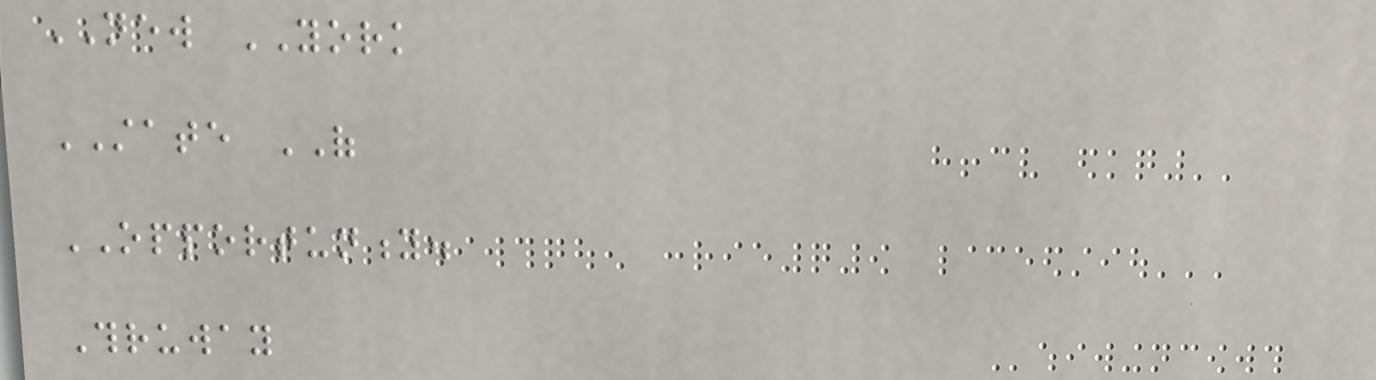NEW YORK
STATE OF
OPPORTUNITY.
Thruway
